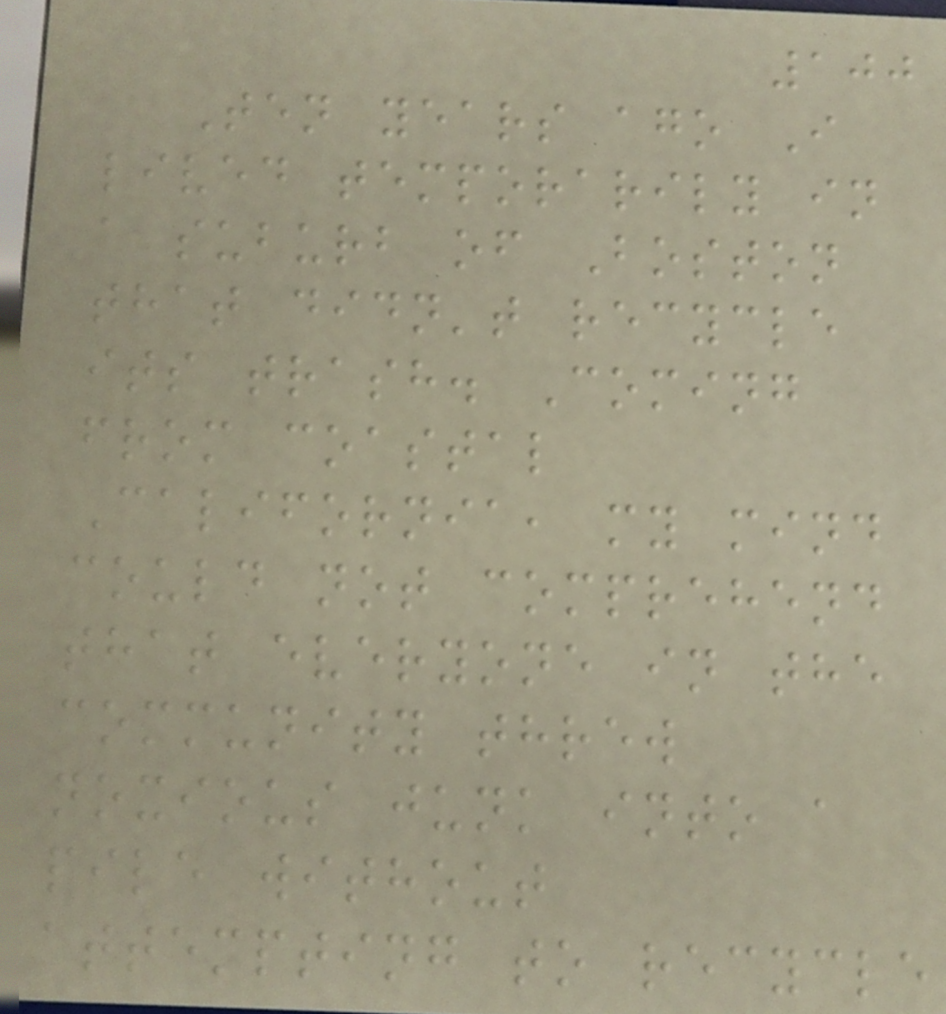100
Ten years ago I
lived temporarily in
a suburb of Boston
that didn't recycle
its trash. Coming
from coastal
California, my mind
could not comprehend
that everyone in the
community threw
noxious junk into a
pile without
attempting to recycle
